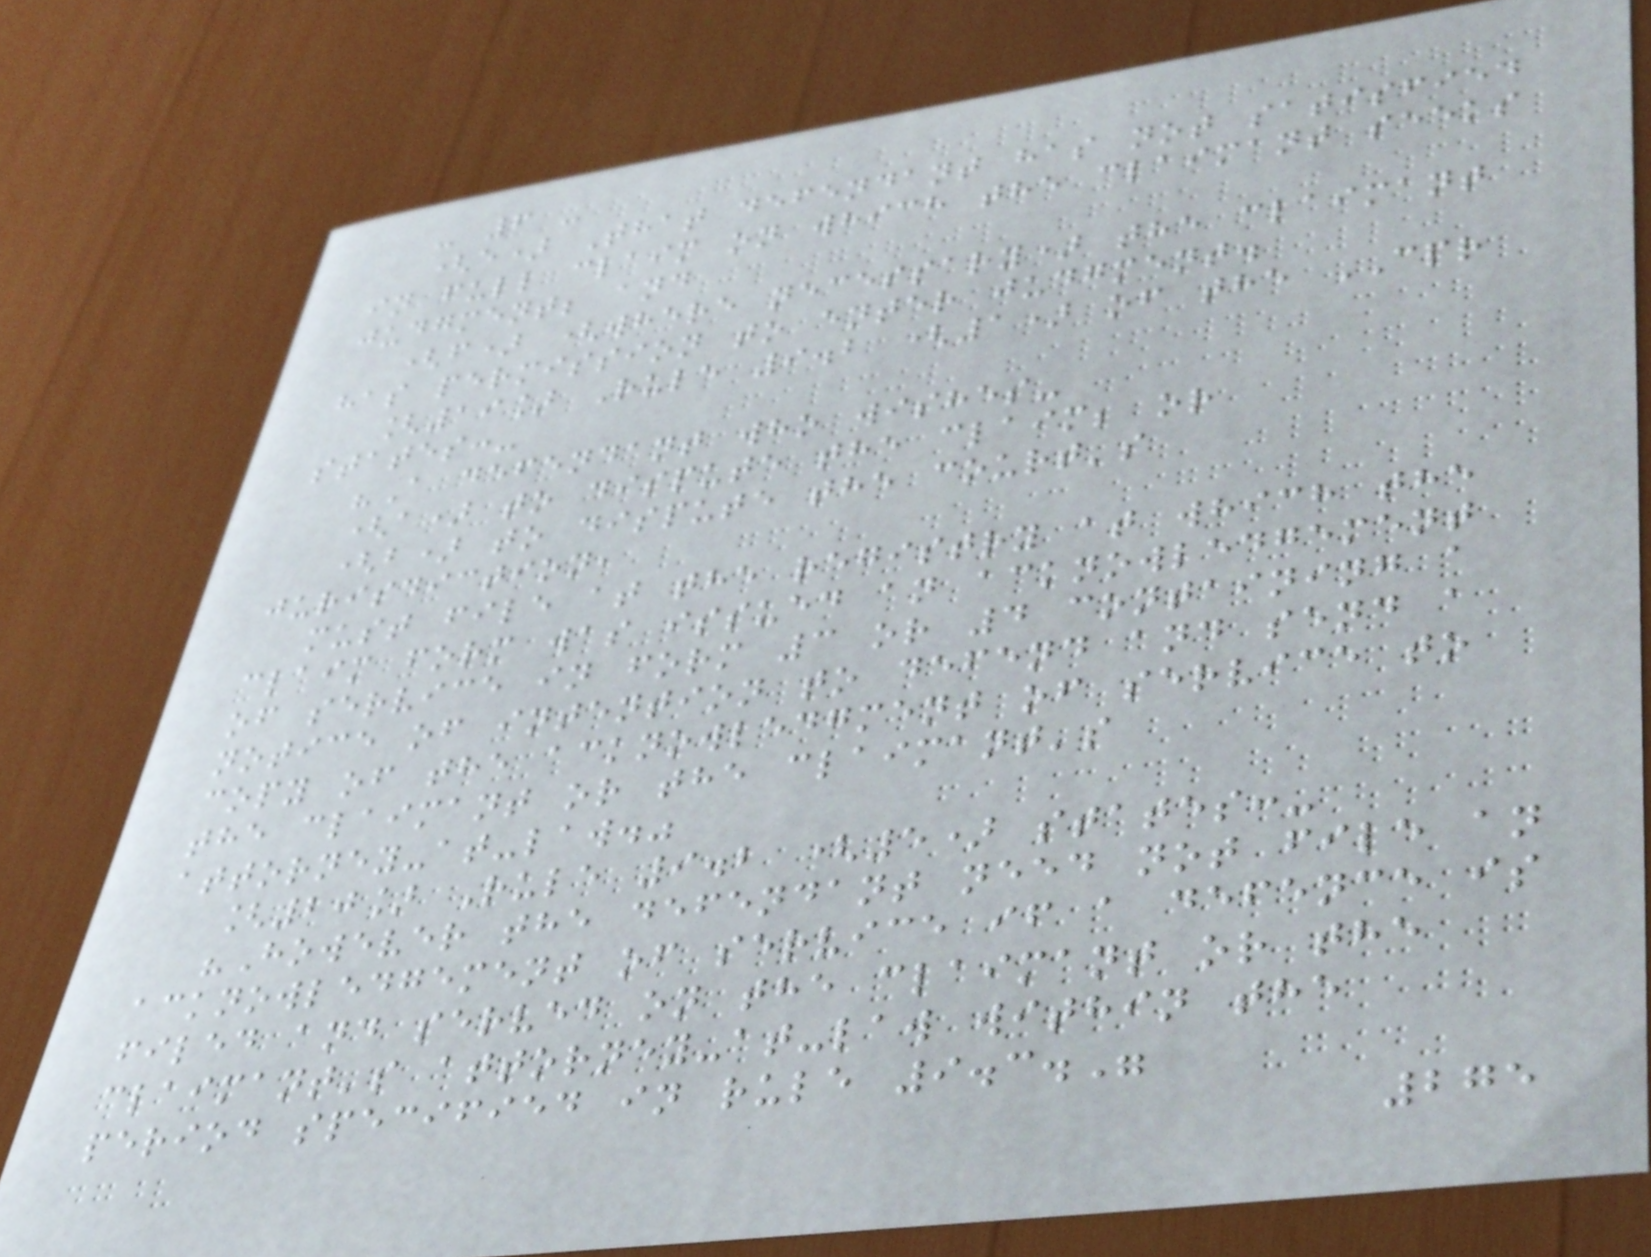- 6 -
(e) That defendant has not satisfied
in full claim on which the claimant seeks
judgment; and
(f) (where necessary) the claimant
has permission to enter judgment.
[19] Rule 9.2 (1) of the CPR
states:-
"A defendant who wishes-
(a) to dispute the claim; or
(b) to dispute the court's
jurisdiction,
must file at the registry at which the
claim form was issued an acknowledgement
of service in form 3 or 4 containing a
notice of intention to defend and send a
copy of the acknowledgment of service to
the claimant or the claimant's
attorney-at-law."
[20] Rule 9.2 (5) states:-
"However the defendant need not file an
acknowledgement of service if a defence is
filed and served on the claimant or the
claimant's attorney-at-law within the
period specified in rule 9.3."
275
